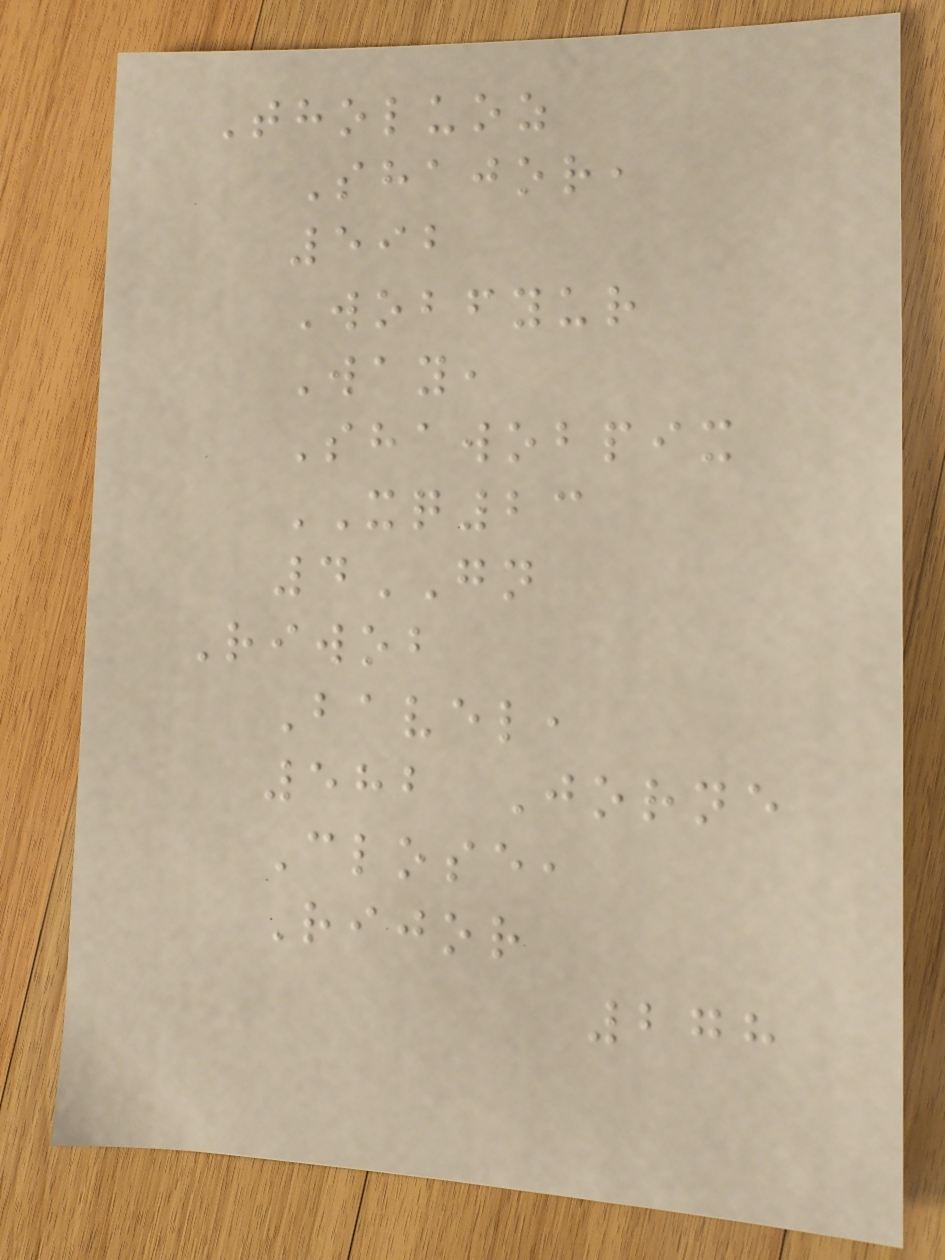Tholuoz
Shajor,
592
Wobfyur
Way,
Shawobpix
XQ23
4GN
Riwob
Bavel,
582 Jorne
Close,
Rijor
278
